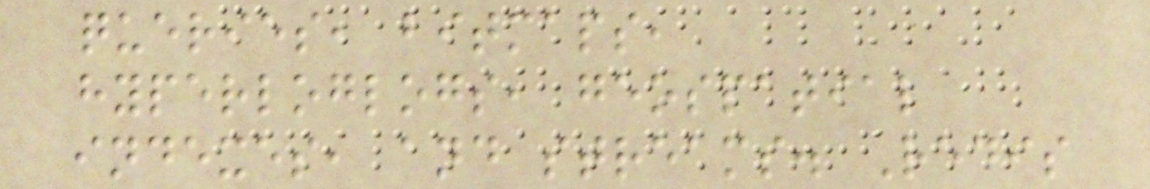queries, bitmaps,
hyperloglogs, geospatial
indexes, and streams. Redis
